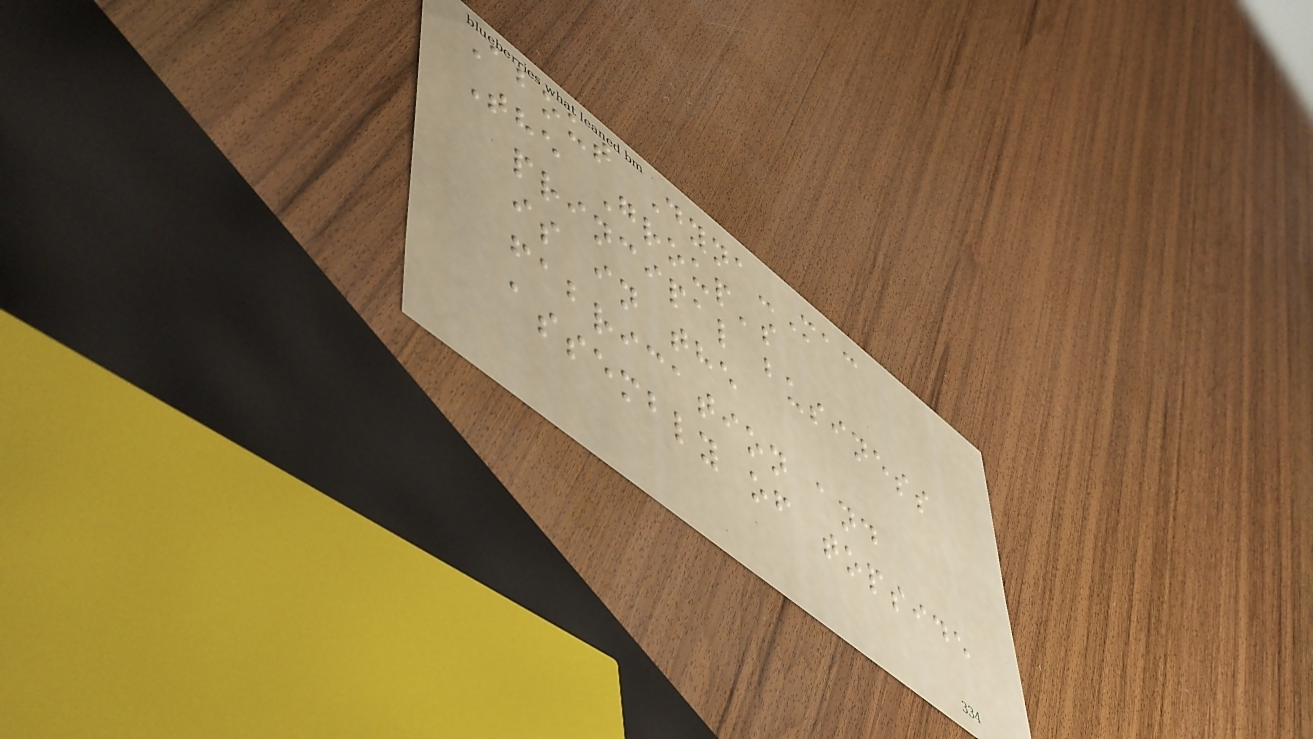About Dyna-Mac
The Group's
principal business
is in the
fabrication and
assembly of topside
